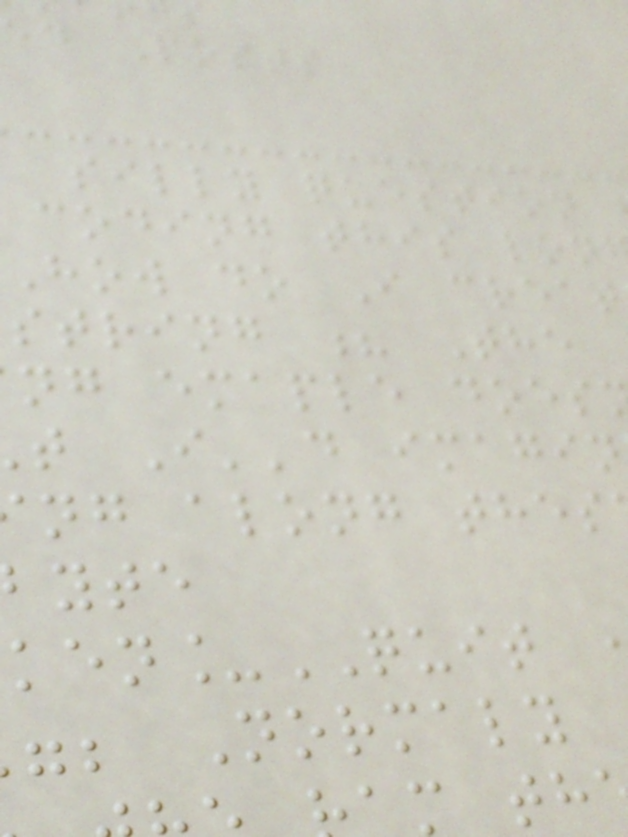d Posts
silly question
coding this lon
how do I creat
string ? The
ng emaple does
t I''d imagin
ng along thes
_QUIT
; Normaly
